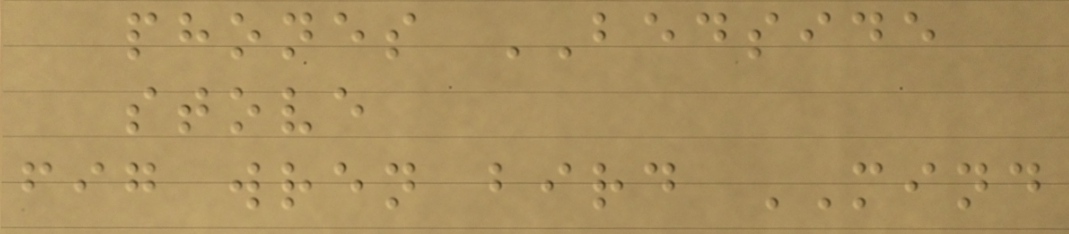phones BEDSIDE
stove
fig wren bird MIND
